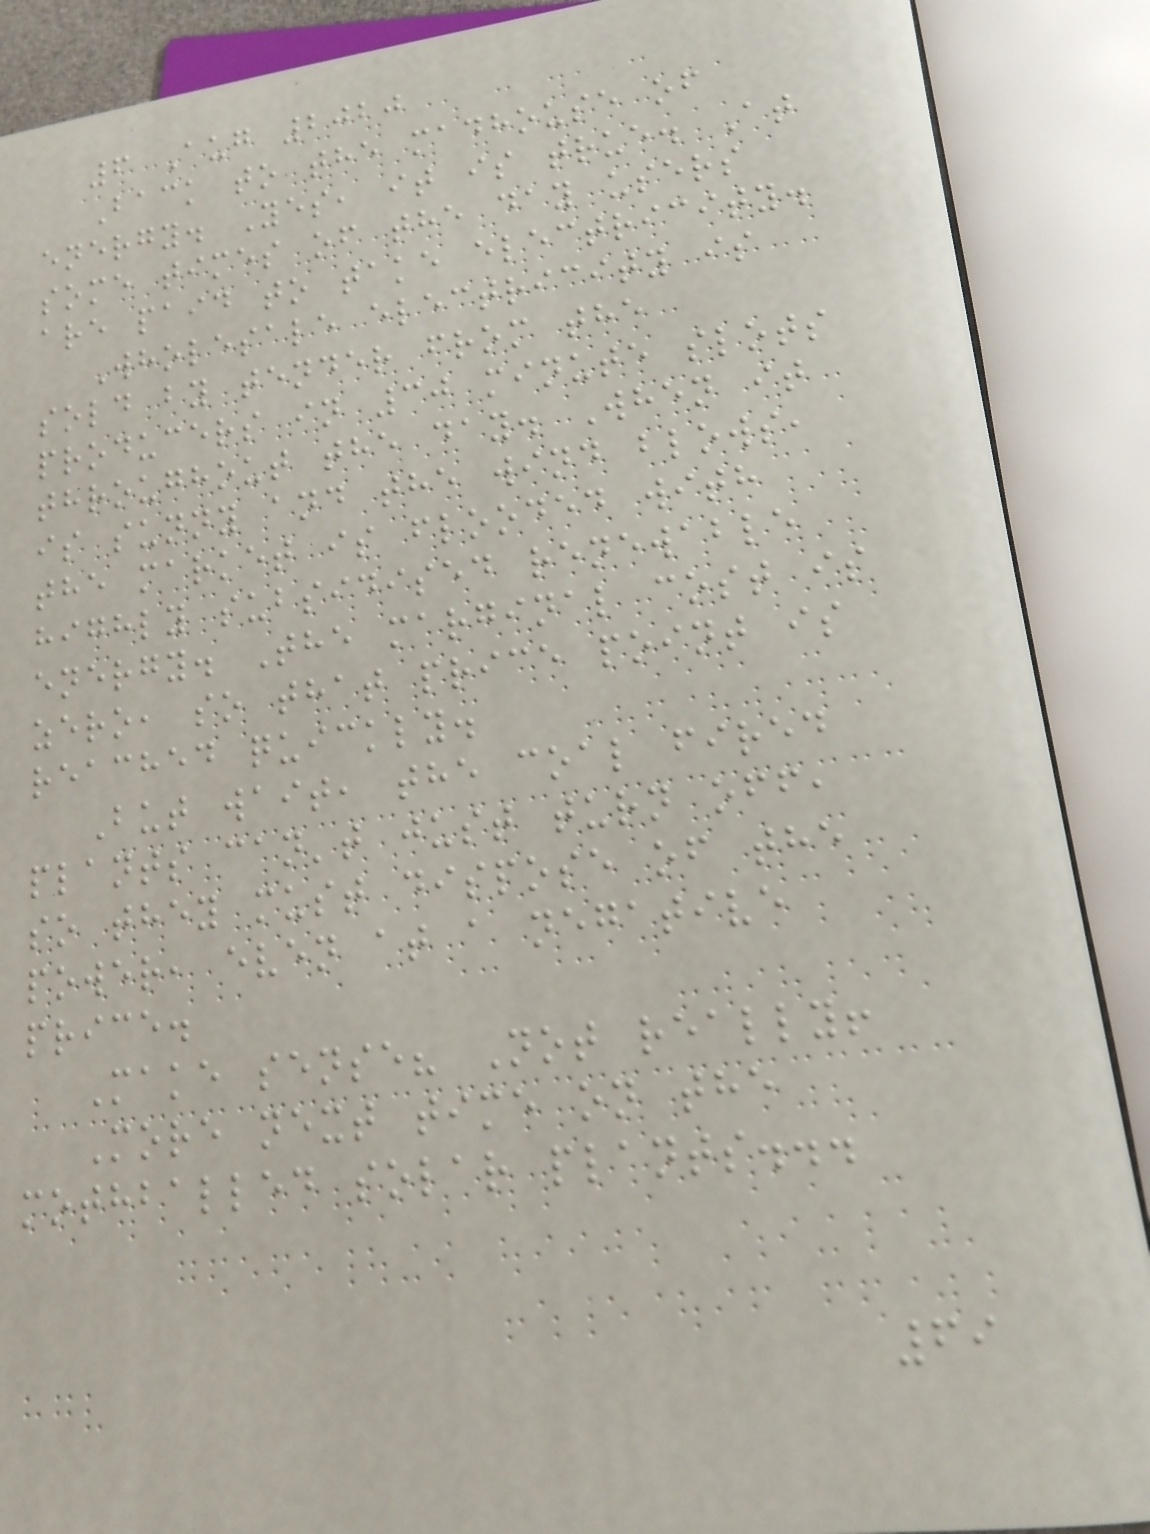6 Aug 2020
Back to the madhouse of
energy. Yes, it is true. At
some times of the day users
are paid to take electricity.
Wholesale electricity is
sold by tender from the
producers in 30 minute slots
throughout the day. When it
is sunny and the wind blows,
the market is flooded with
highly subsidised renewable
energy. The marginal cost is
zero, so that price point is
reached quickly.
But wait, the coal fired
plants can't just turn off,
so they must dispose of the
power, even at a negative
price.
Make sense? Not really!
More next time on the
mothballed solar plants...
69
